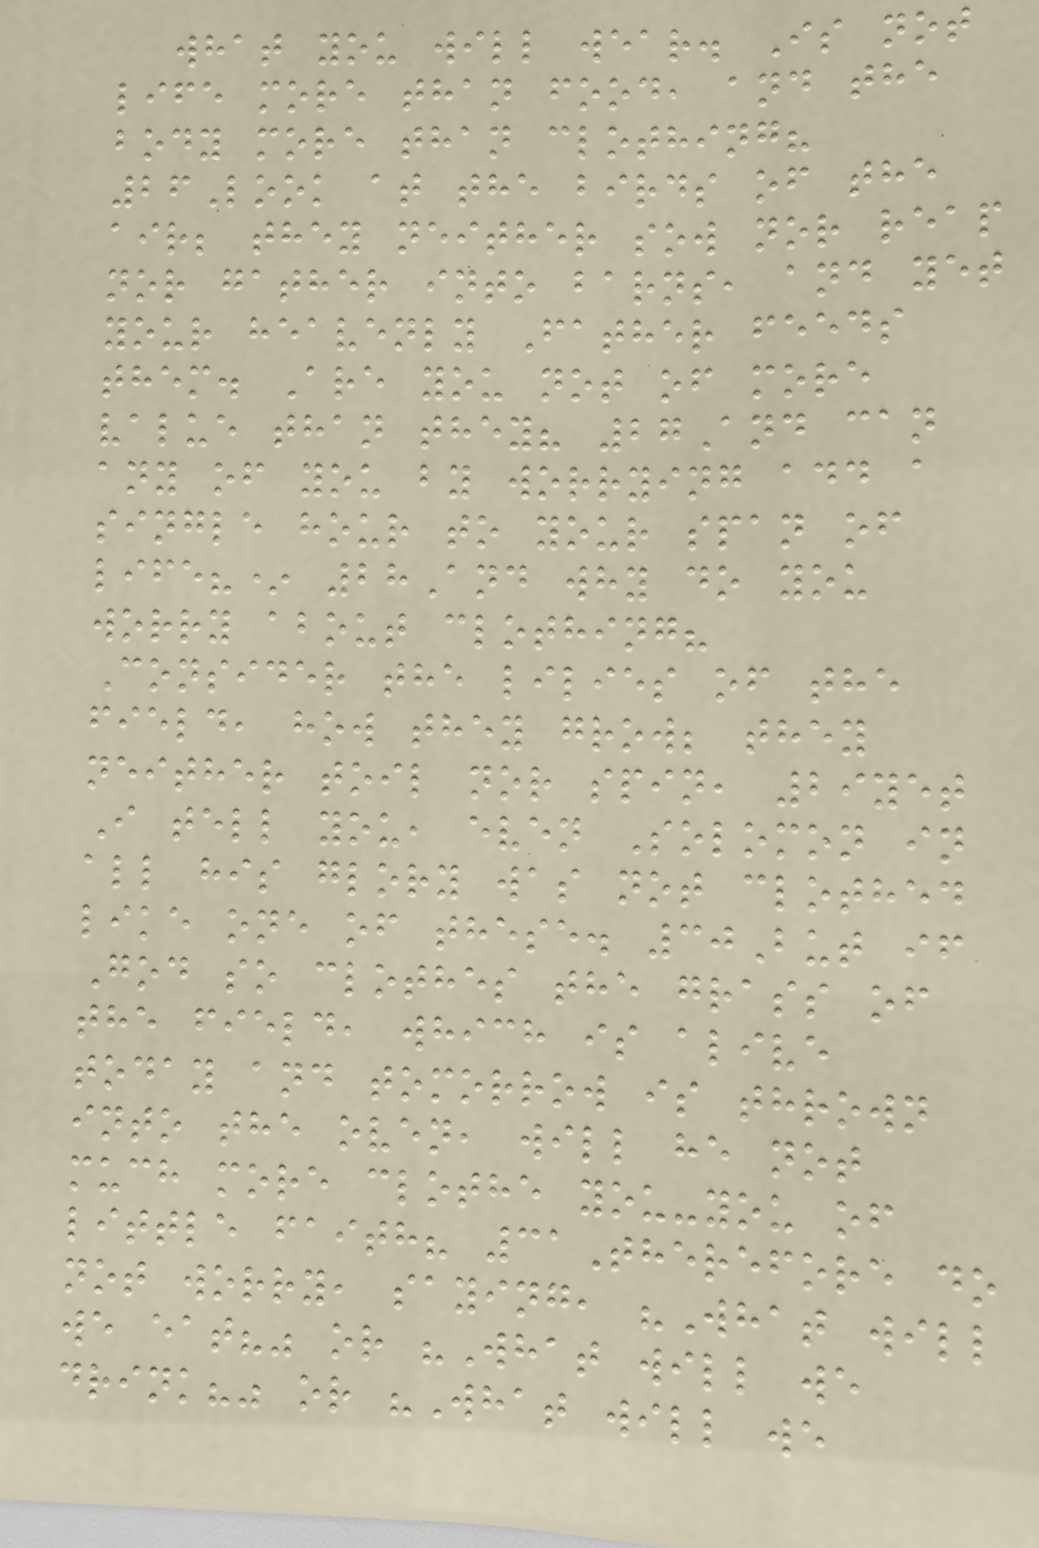what you will wear. Is not
life more than food, and the
body more than clothing?
26Look at the birds of the
air; they neither sow nor reap
nor gather into barns, and yet
your heavenly Father feeds
them. Are you not of more
value than they? 27And can
any of you by worrying add a
single hour to your span of
life?* 28And why do you
worry about clothing?
Consider the lilies of the
field, how they grow; they
neither toil nor spin, 29yet
I tell you, even Solomon in
all his glory was not clothed
like one of these. 30But if
God so clothes the grass of
the field, which is alive
today and tomorrow is thrown
into the oven, will he not
much more clothe you-you of
little faith? 31Therefore do
not worry, saying, "What will
we eat?" or "What will we
drink?" or "What will we
